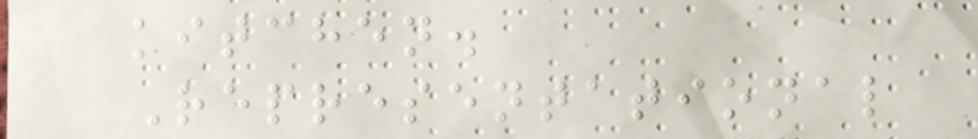kitchen.
Representational
